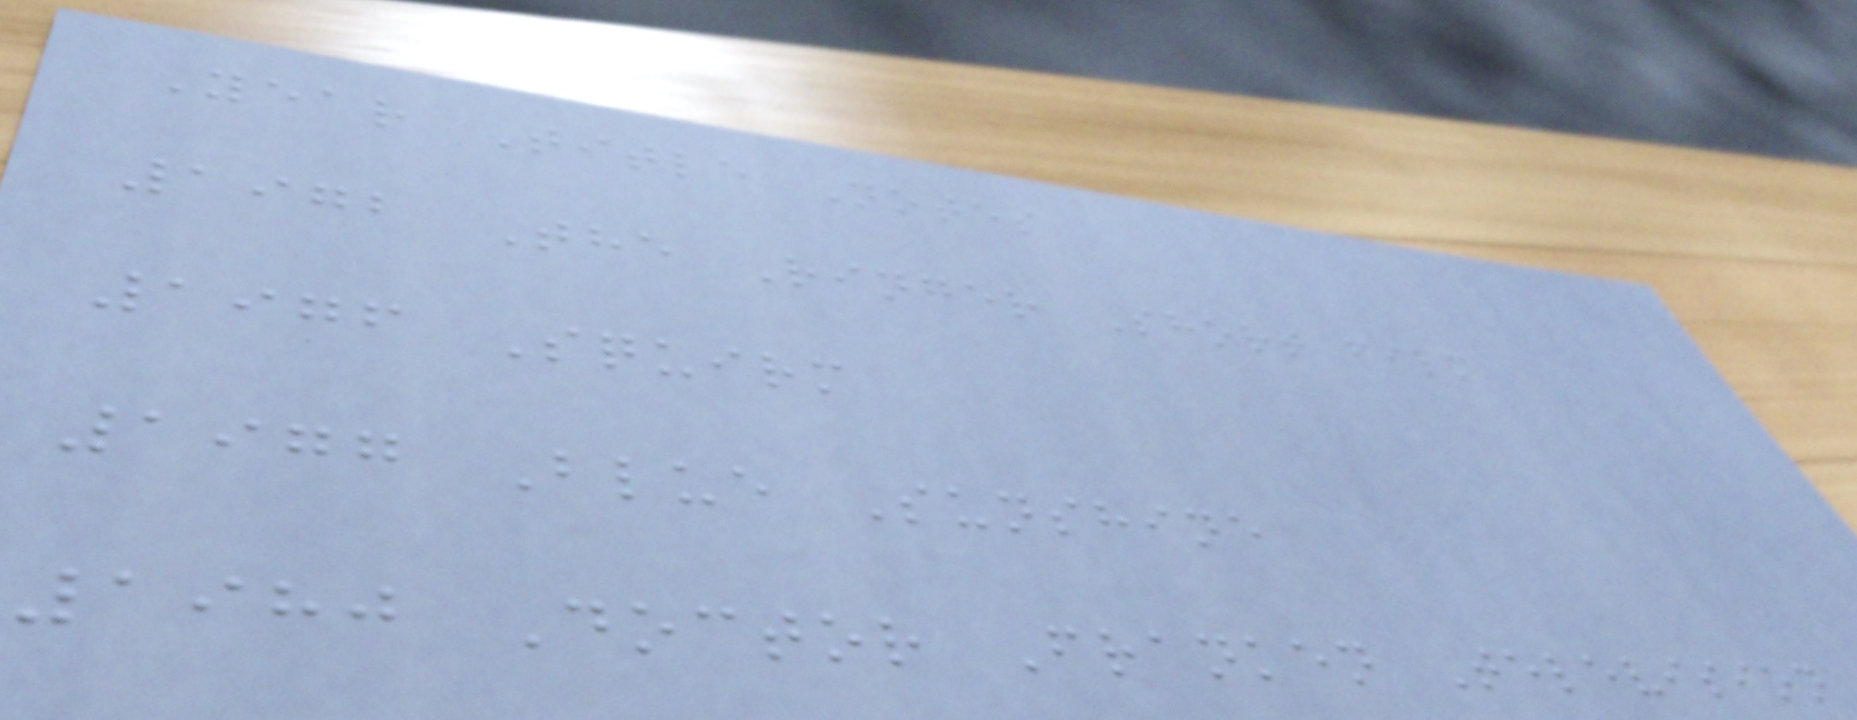Year Title Notes
1972 The Ringer Short film
1976 Squirm
1977 Blue Sunshine
1980 Doctor Franken Television
